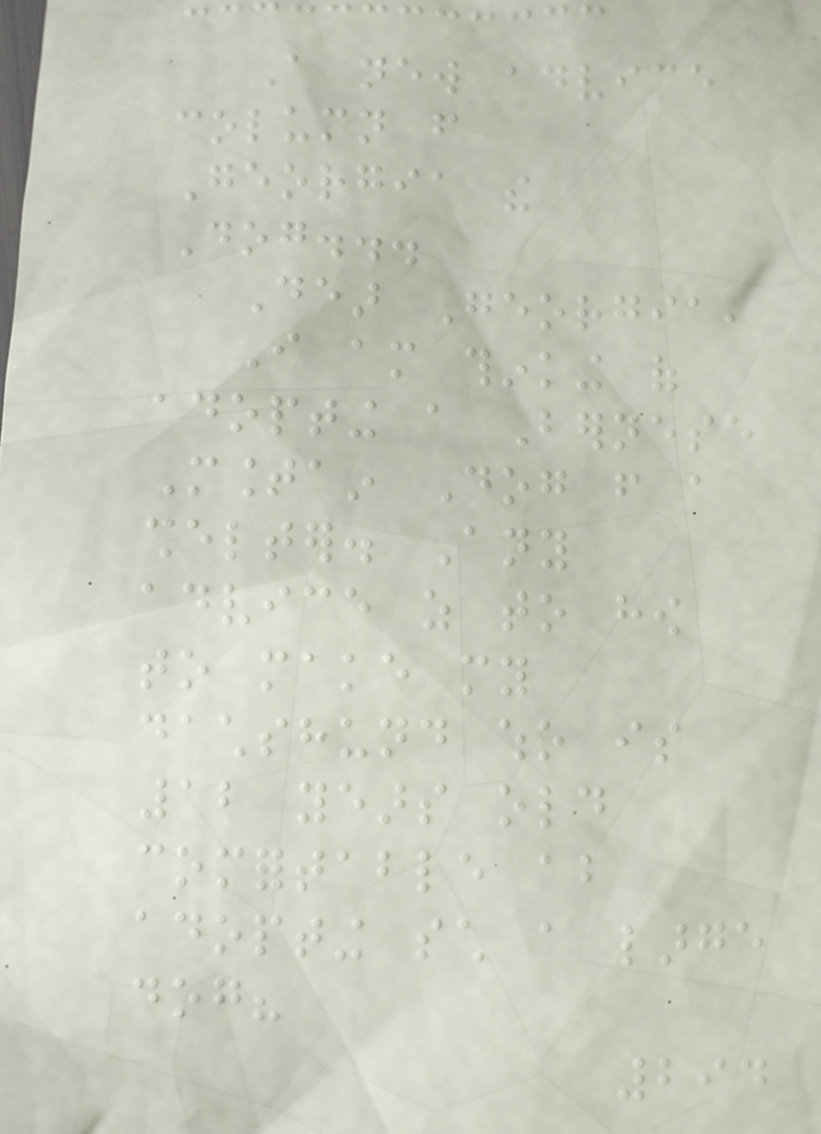A new advice
column from
Georgia the
Dog...
Dear Georgia,
I am thinking of
adopting a Bernese
Mountain Dog from a
shelter. Any
advice as to how
to make my
dachshund who is
12 years old
comfortable about
adopting such a large
dog?
294
